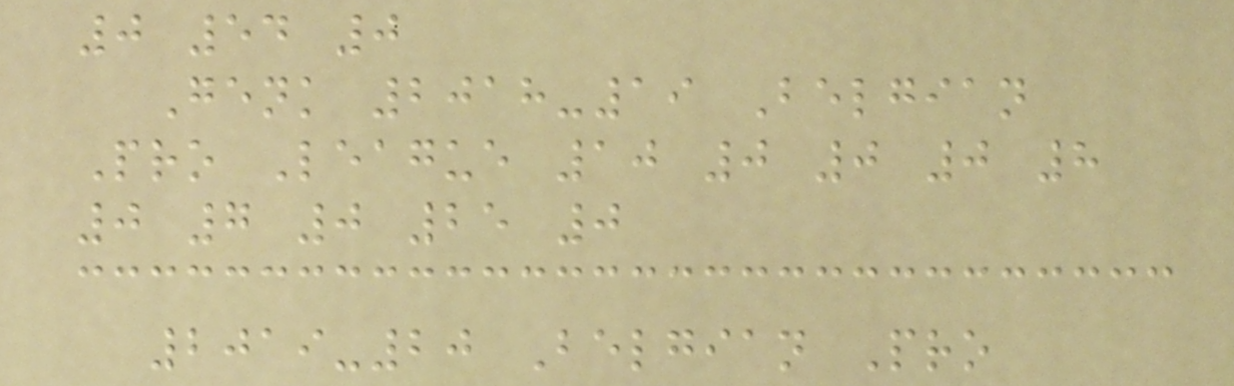0 54 0
Genk 2018-19 Belgian
Pro League 10 0 0 0 8
0 7 0 25 0
2019-20 Belgian Pro
